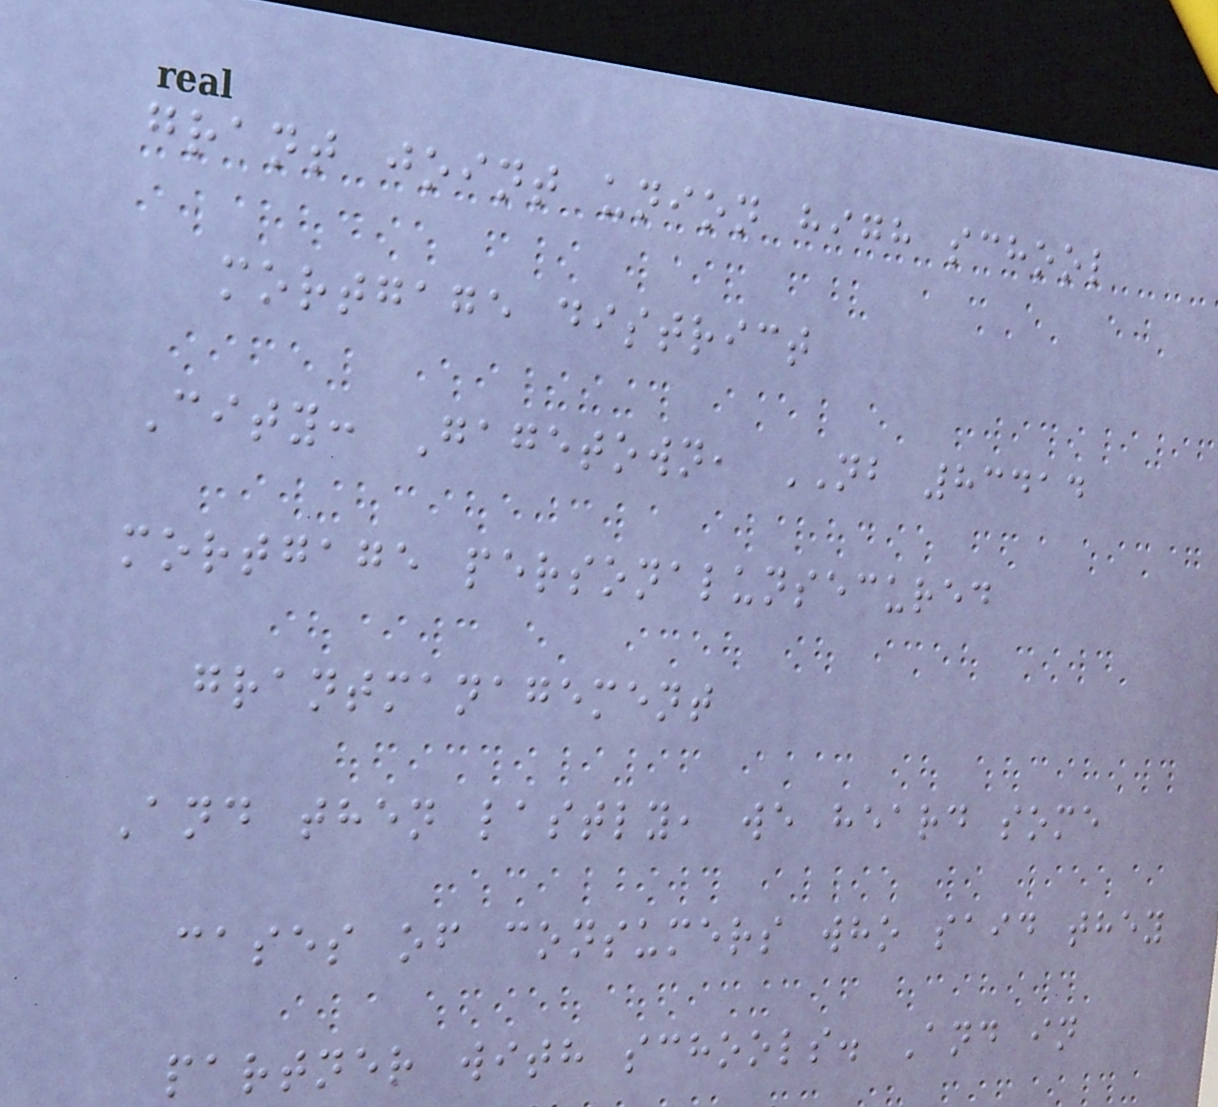grant joint union high school
mortgage district
City: Gagetown, NB 83414
mortgage personalunsecured
grantmanagement
And then lastly, we heard some
cases of consumers who said they
partner with schools. And in
